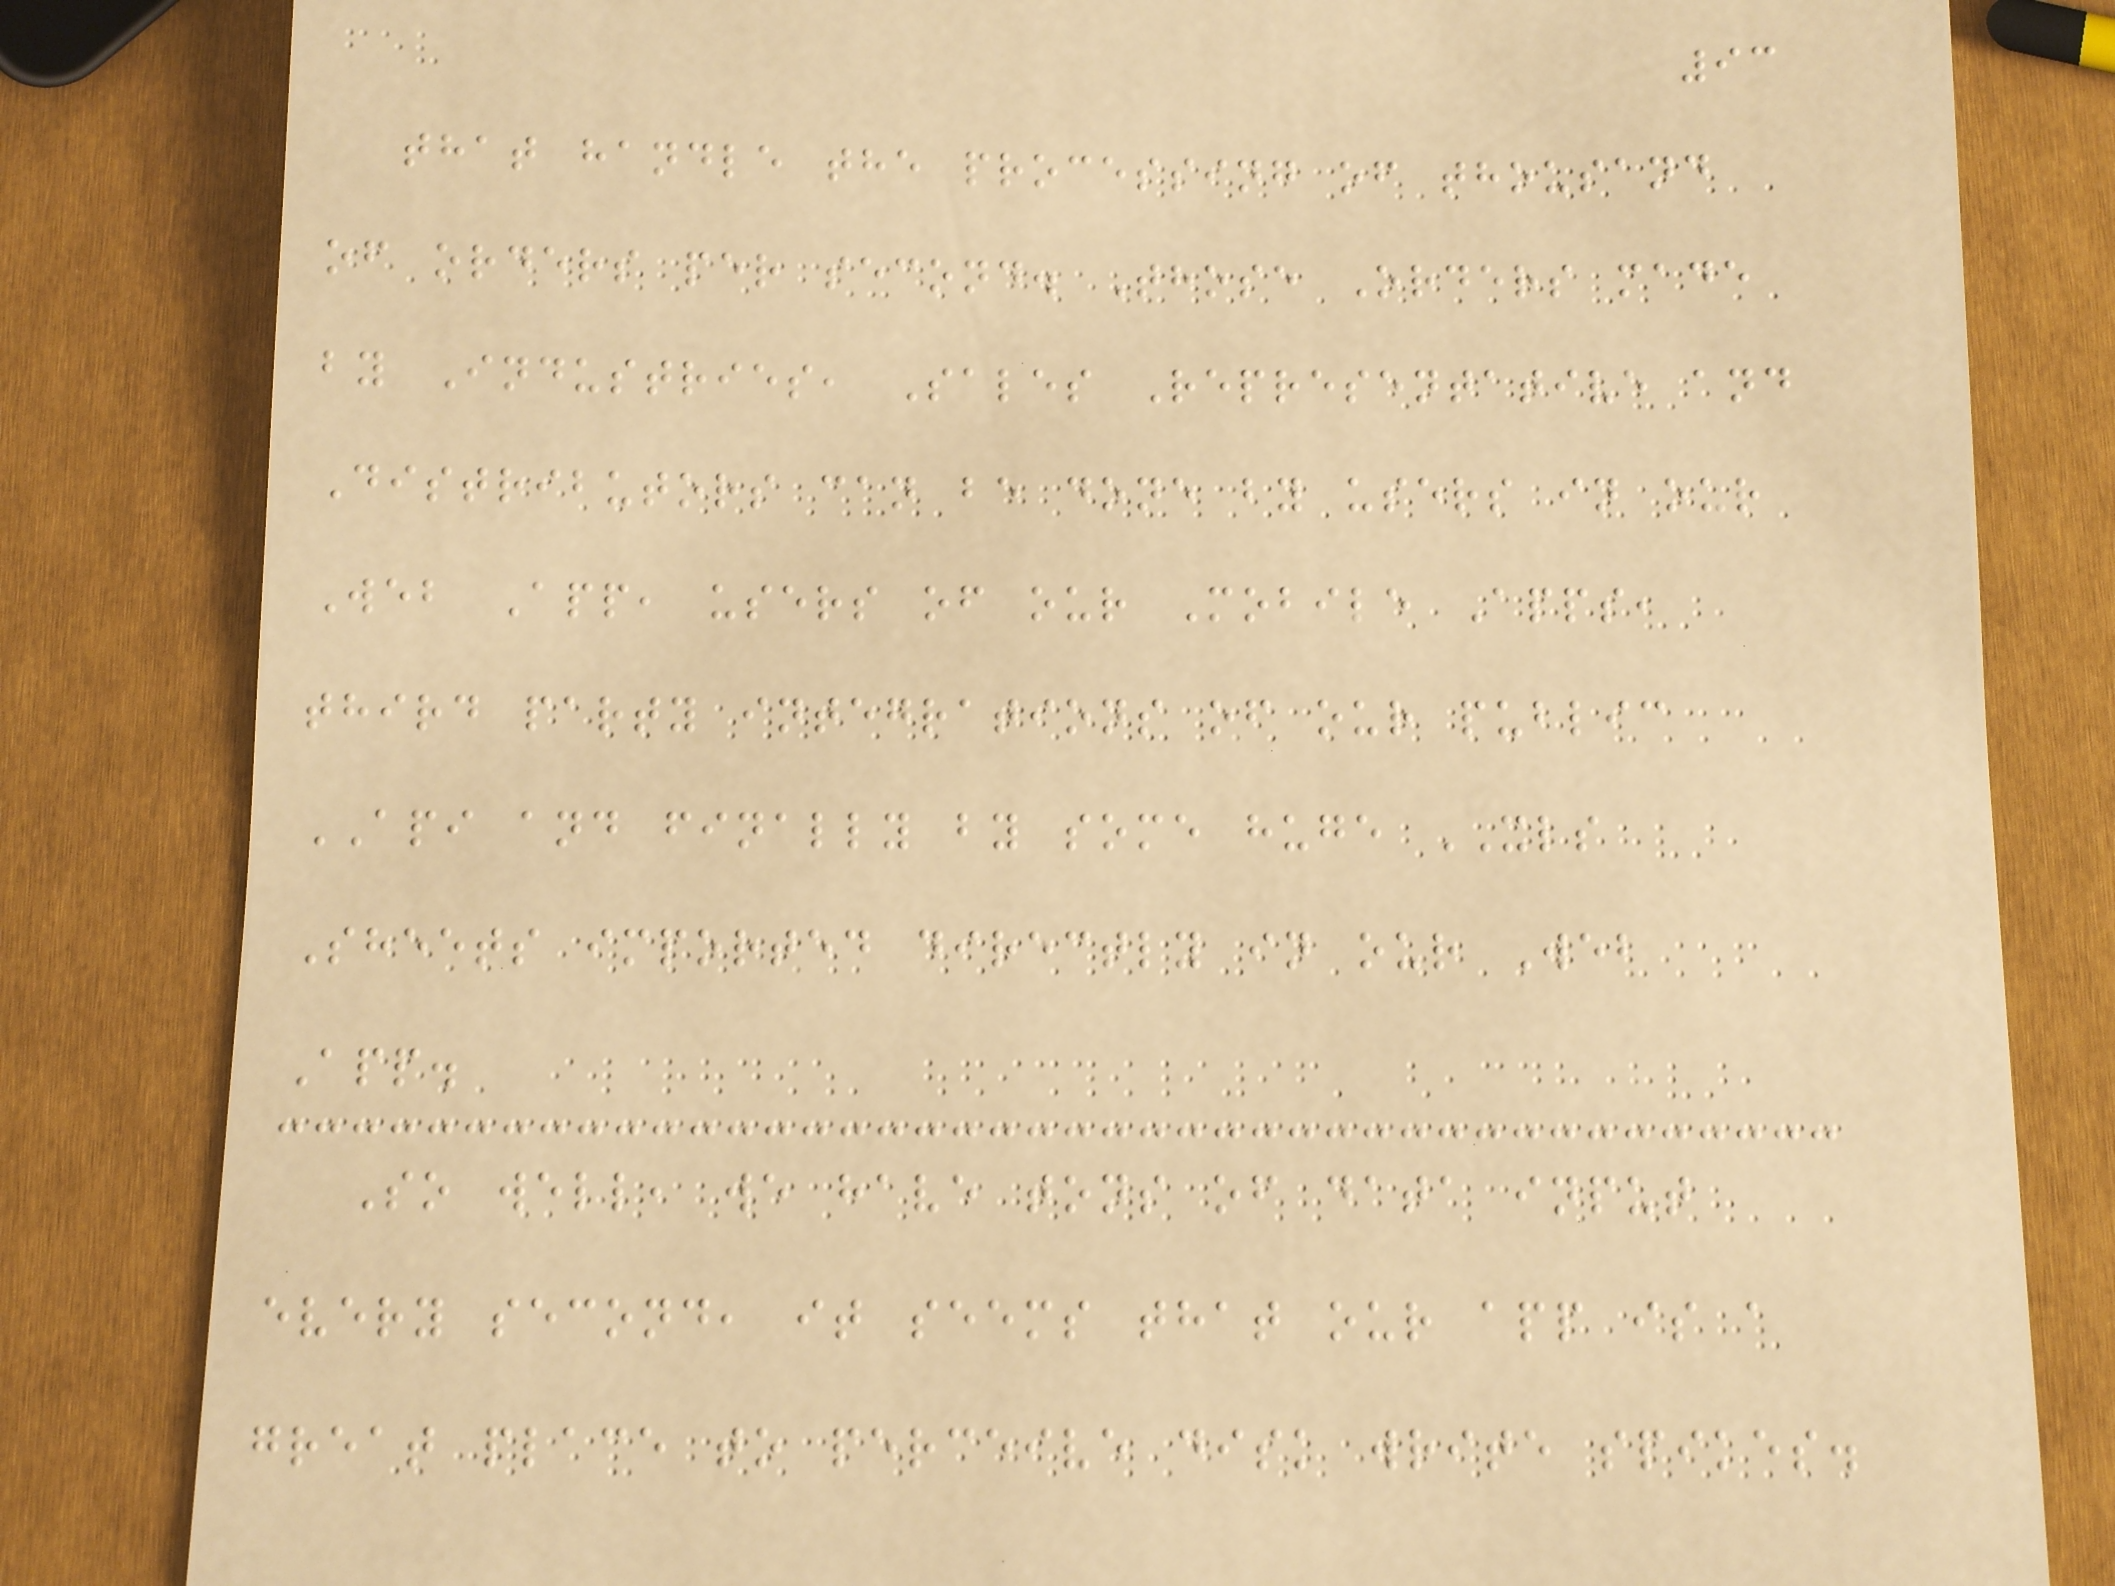93
that handle the processing of thousand
of orders per second. Those Orders made
by Industries, Sales Representative and
Distributors can be done by users in our
Web App, users of our Mobile Apps,
third party integrations of our public
API and finally by some huge XLS
Sheets imported directly in our Web
App.
So well, we have tons of data input
every second, it seems that our app is a
great place to perceive disk write spikes.
